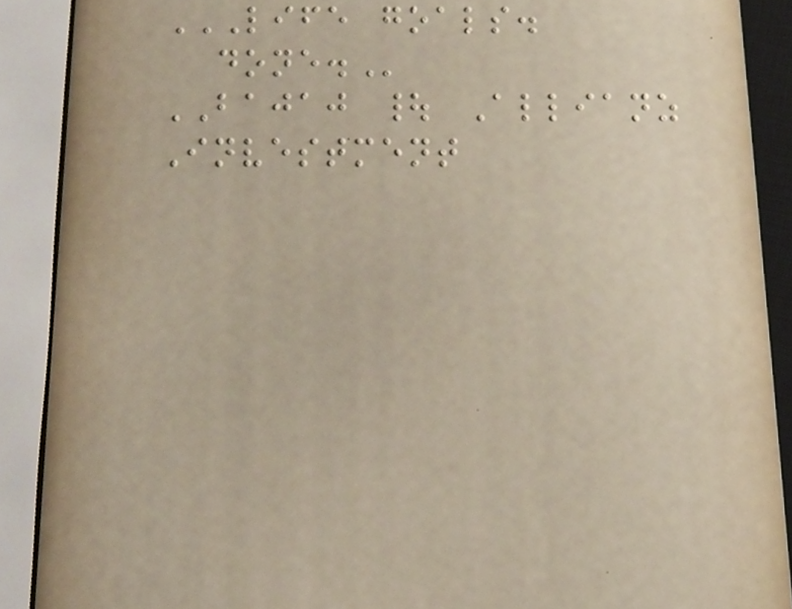LIFE GOALS.
DONE.
BAJAJ | Allianz
Investment
